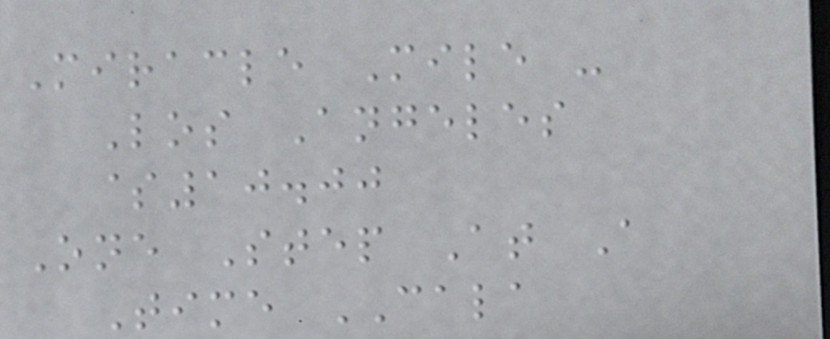Miracle Mile -
Los Angeles
$10.00
One Step At A
Time CALA
